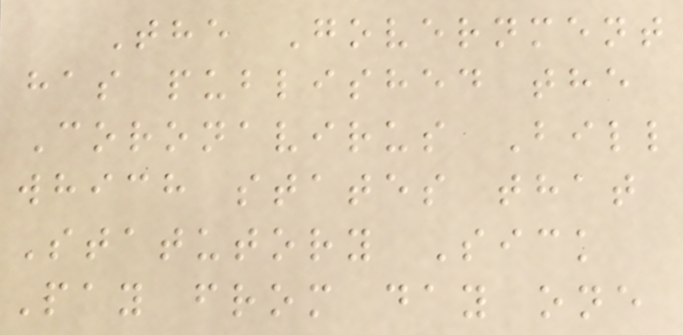The Government
has published the
Coronavirus Bill
which states that
Statutory Sick
Pay from day one
